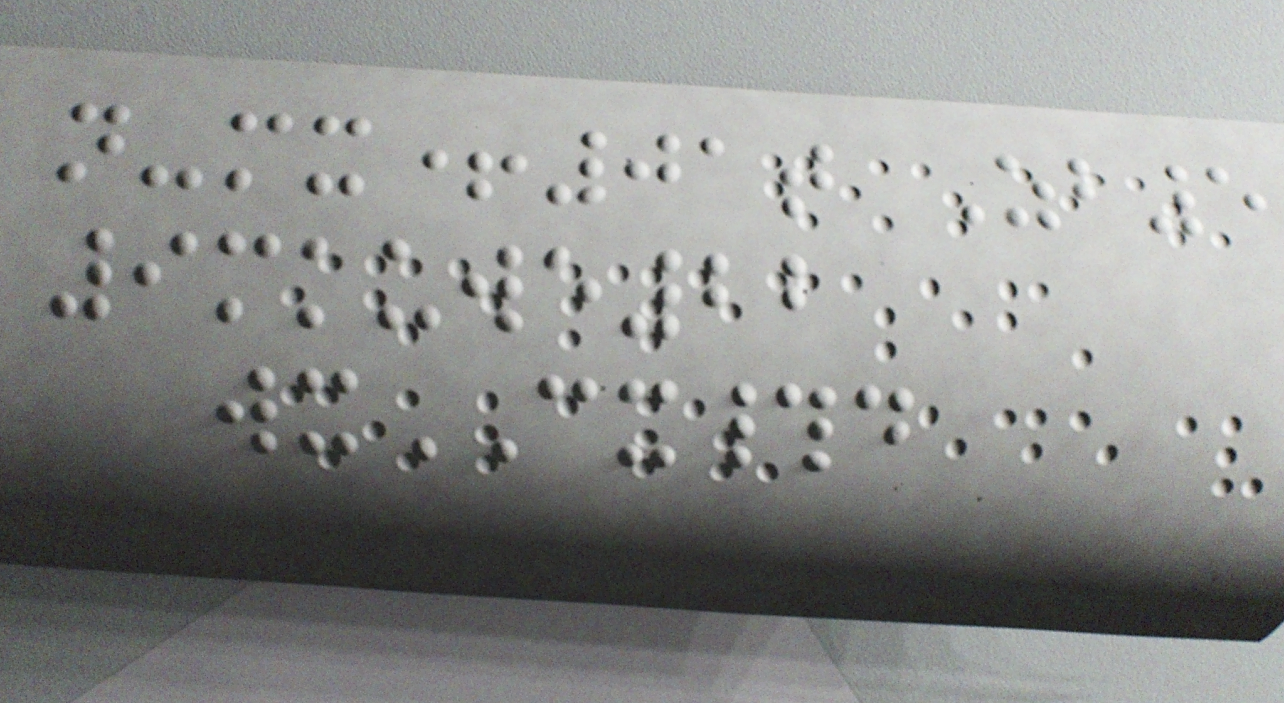n-mx+01t Zb5
9mkuwe22
wxCX#d
